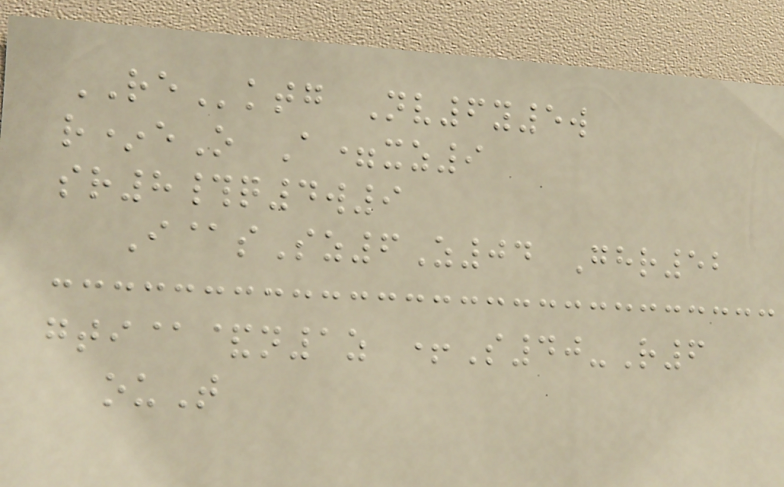REktg Nv6y5w
r*eO A=xz9
sr8#q4w9
I@sSz6Z04 Ghr52
gti@&n1z +S40-R6
ouT
